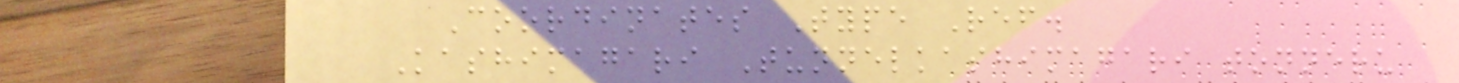Coordinates Type Ref.
Kashimagari Tunnelkashimagari tonneru
